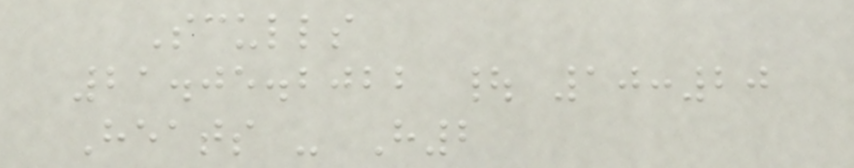Sculls
21.05.2022 | 10:20
Heats - H2
